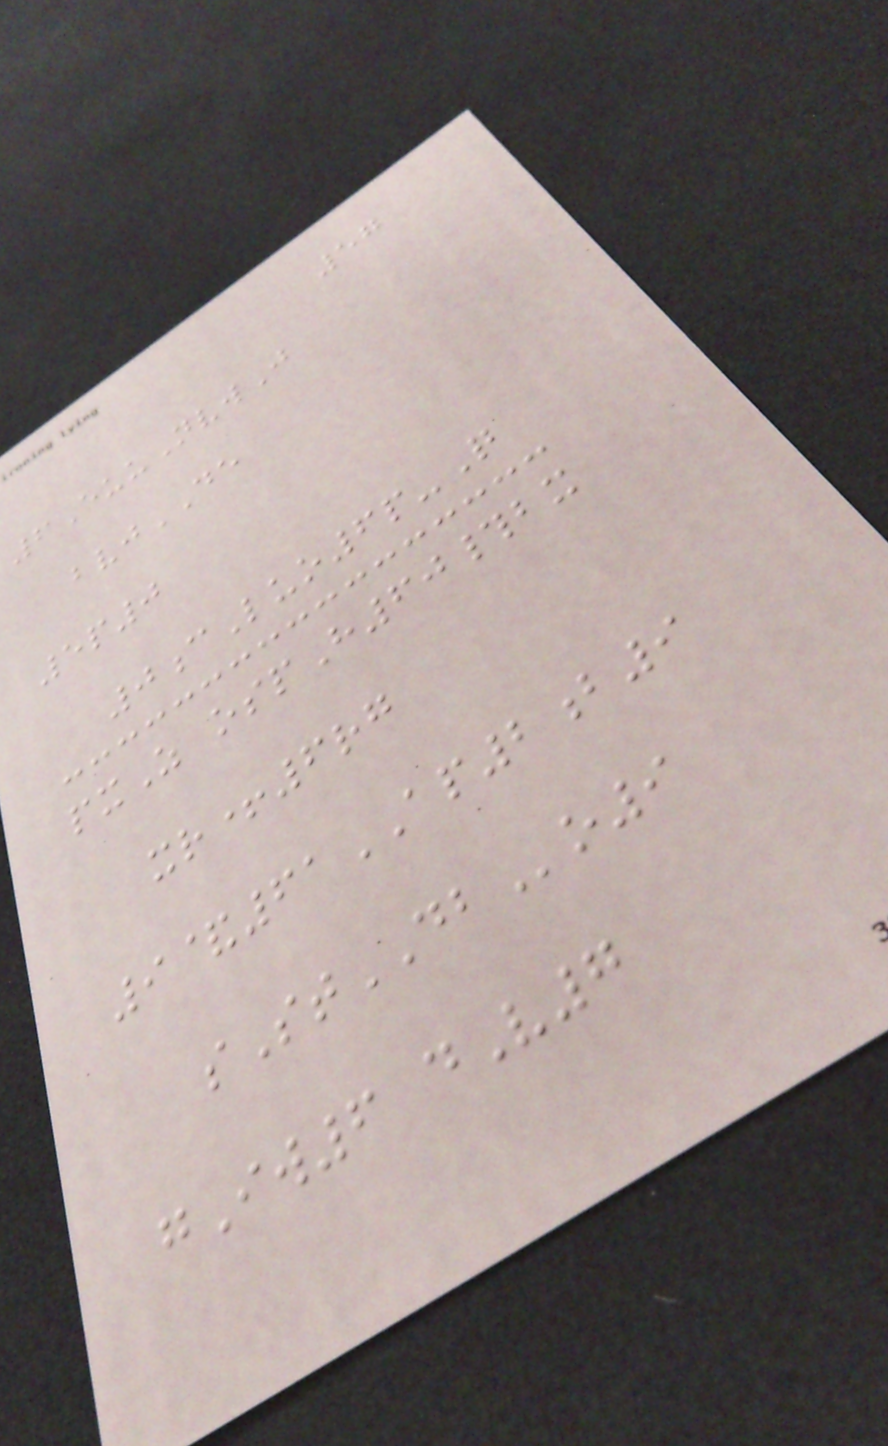57
6EuuNvwJ
bvjDE
5p0
0cLuo6p-Q
pxZ ospH60#bx
xr+6rg
9&61AP2b9
sStDBo9
gIw6 dV7
